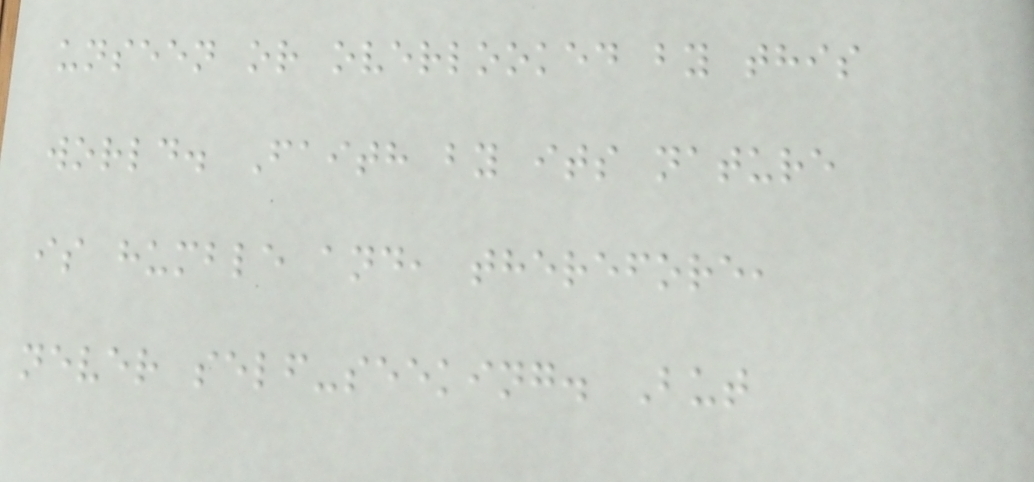unseen or overlooked by this
world. Faith by its nature
is humble and, therefore,
never self-seeking. But
